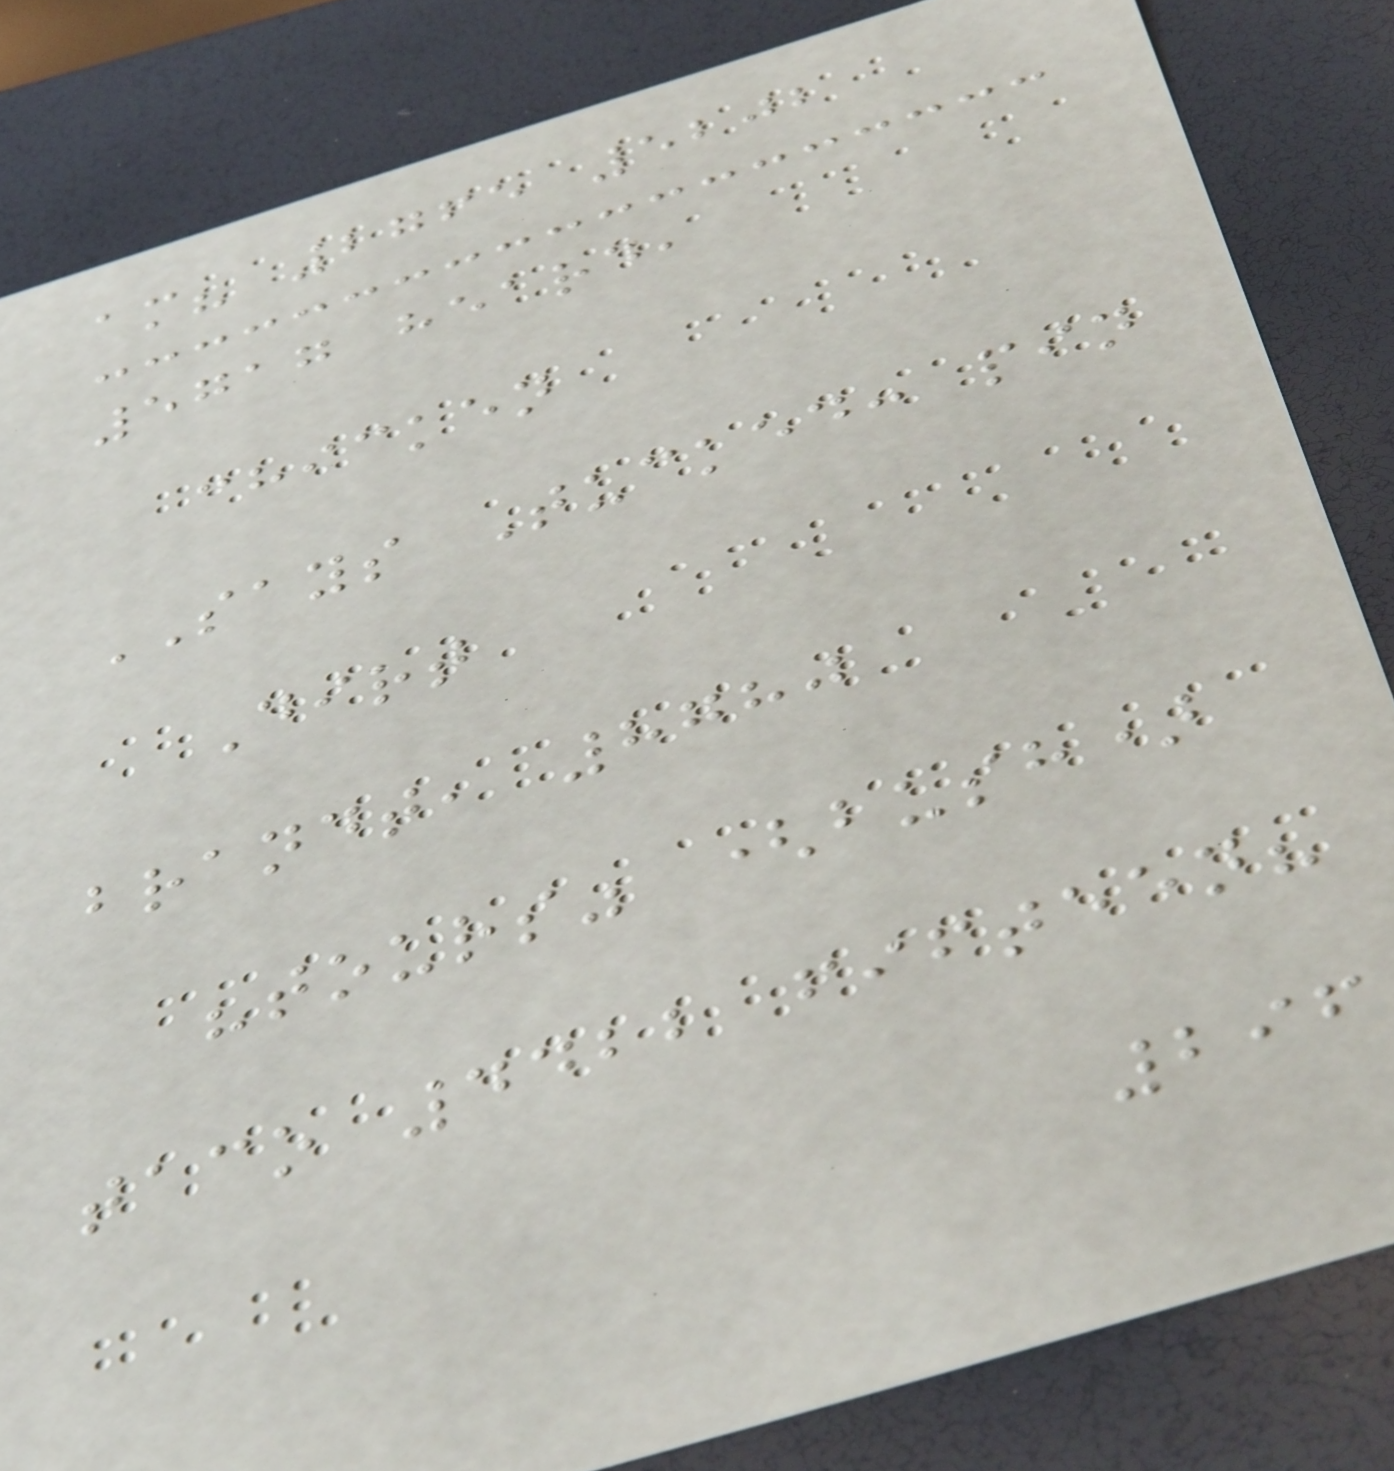am? 2765 5202
5717 heard,
chicken
SAYS Tucked: pin
Dirt
brandt, 8780
"tours" (bush)
taco 4422 fifteen?
296
